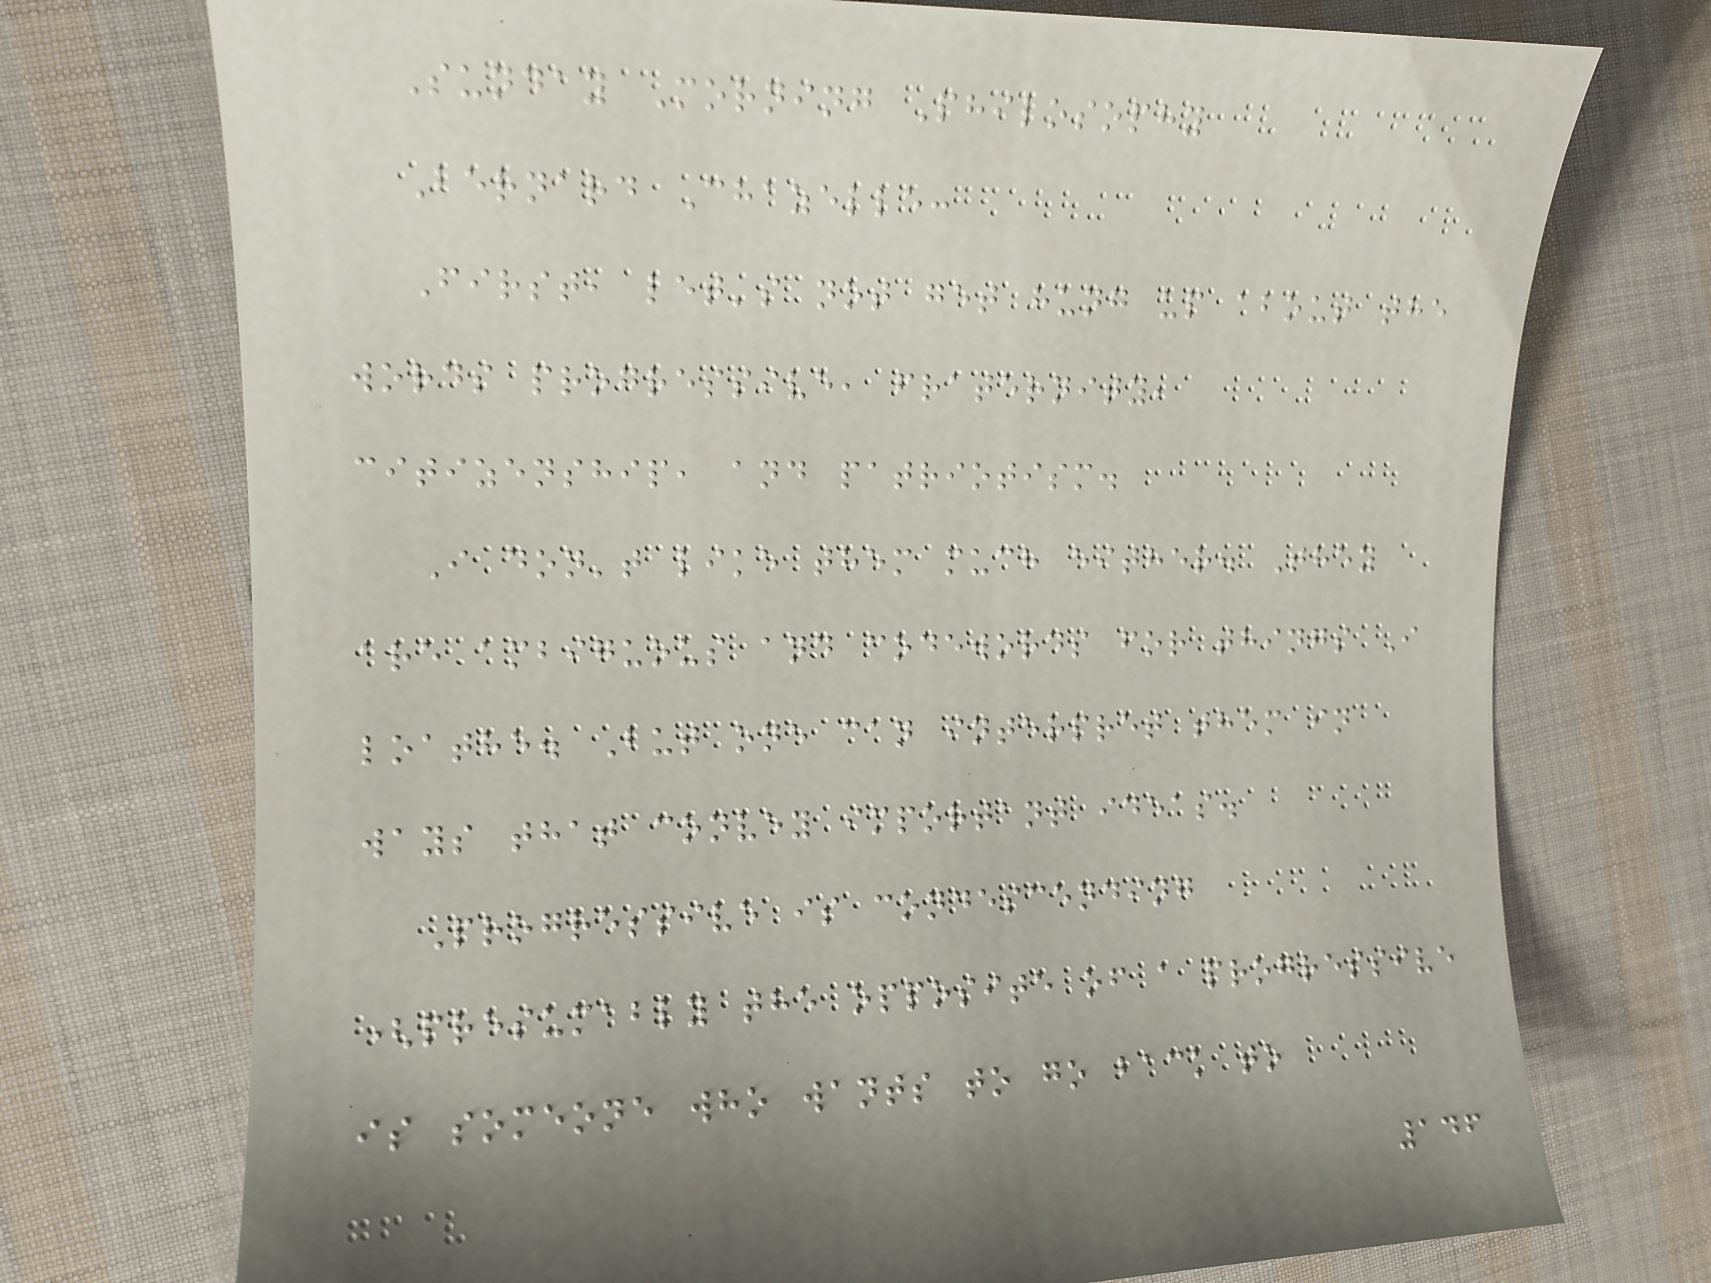Sunday Morning Philosophy
Bernard Chazelle:
First, let's not get hung up about the
words progressive, fraternity,
citizenship, and patriotism.
I don't like them much either. They
are ambiguous and codewords for things I
loathe. But one can interpret them in
ways that convey important ideas.
Progressive is condescending
(presumably the opposite of a progressive
is someone who wants to go back to
146
